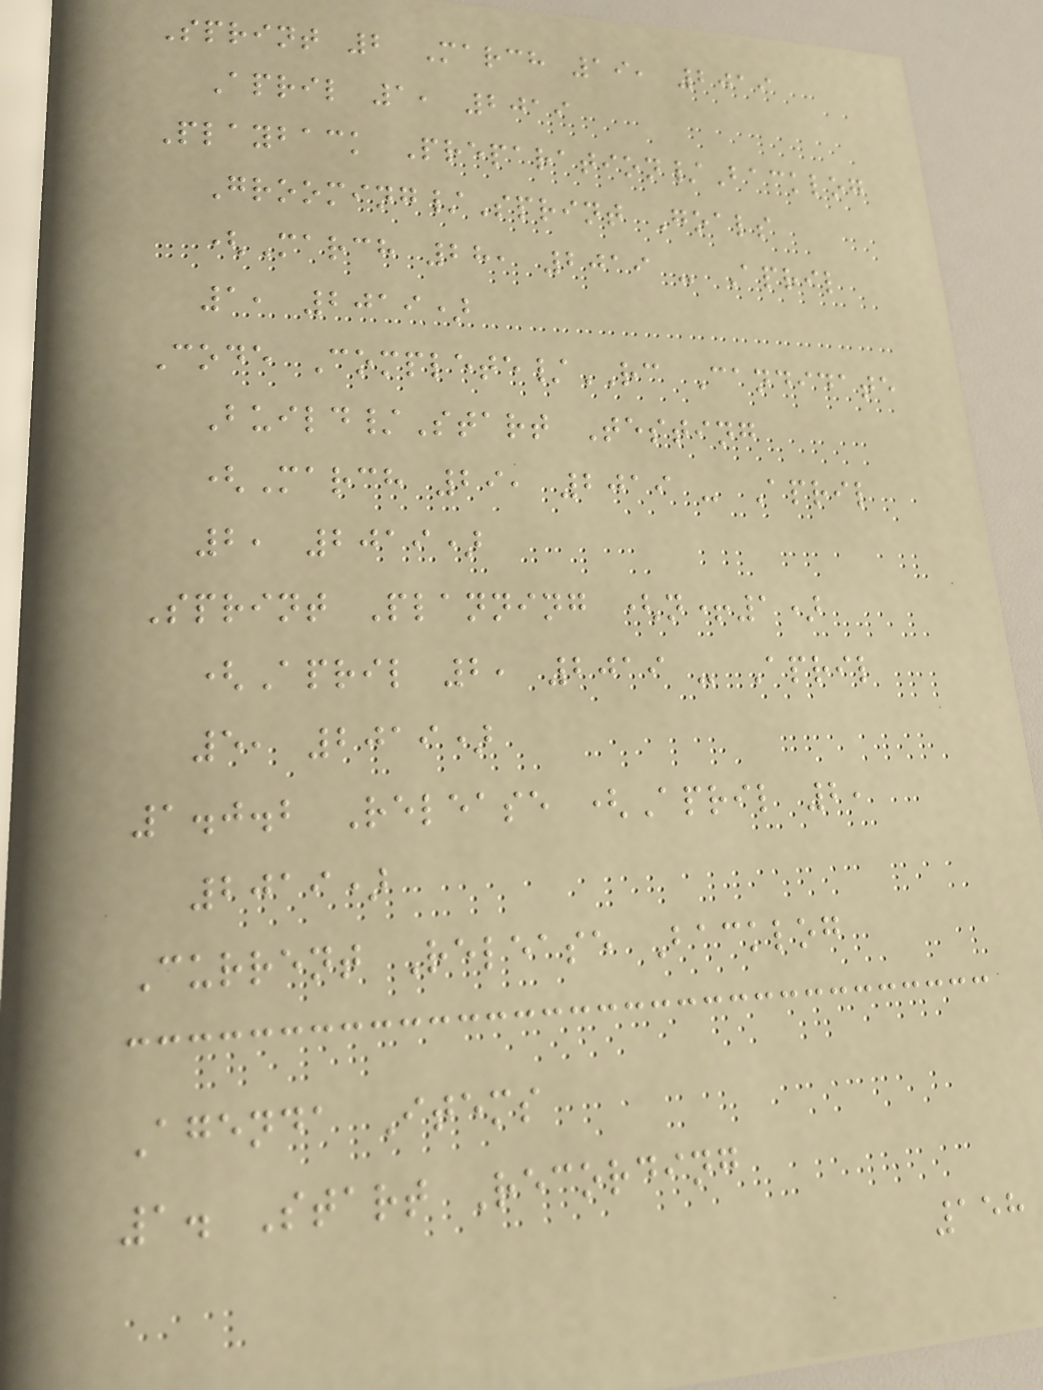Sprint 2 March 19, 2019
April 1, 2019
Playback Preparation/Backlog
Grooming/Sprint Goals
(March 28, 2019 - April
1, 2019)
Code Complete/RC Candidate
Build/Start Testing
(March 29, 2019 - April
2, 2019)
Sprint Planning (n+1)
(April 2, 2019 - April
5, 2019)
1.0.2 Release (April 2,
2019)
Current Release Backlog
Agenda Items
1. Start Recording
158
